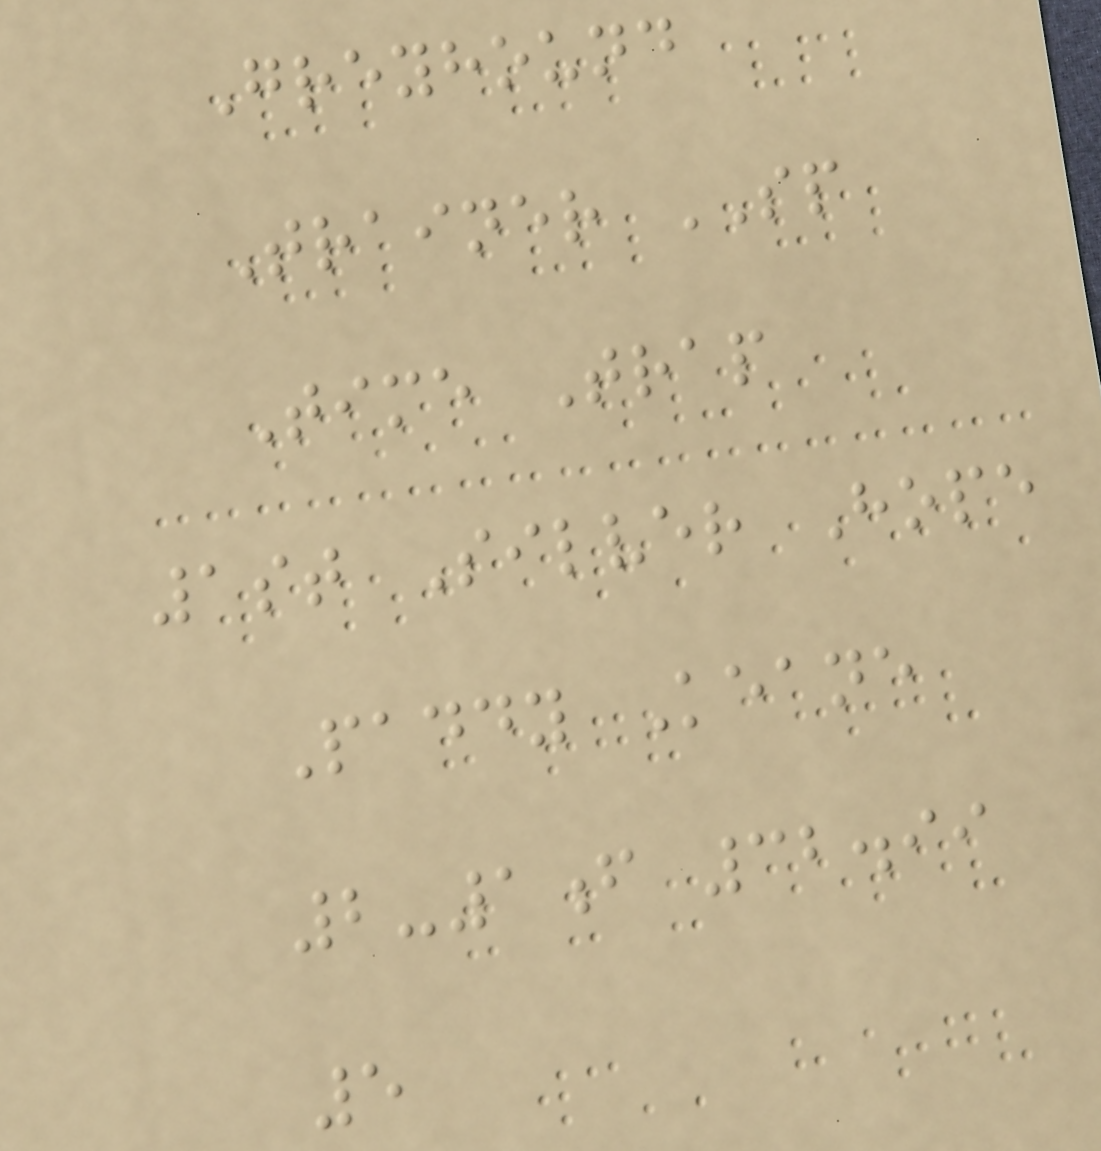Greyhound
Trainer SP
Time Trap
1st Silver Hope
Paddy Keane
2-1f 32.99
5
